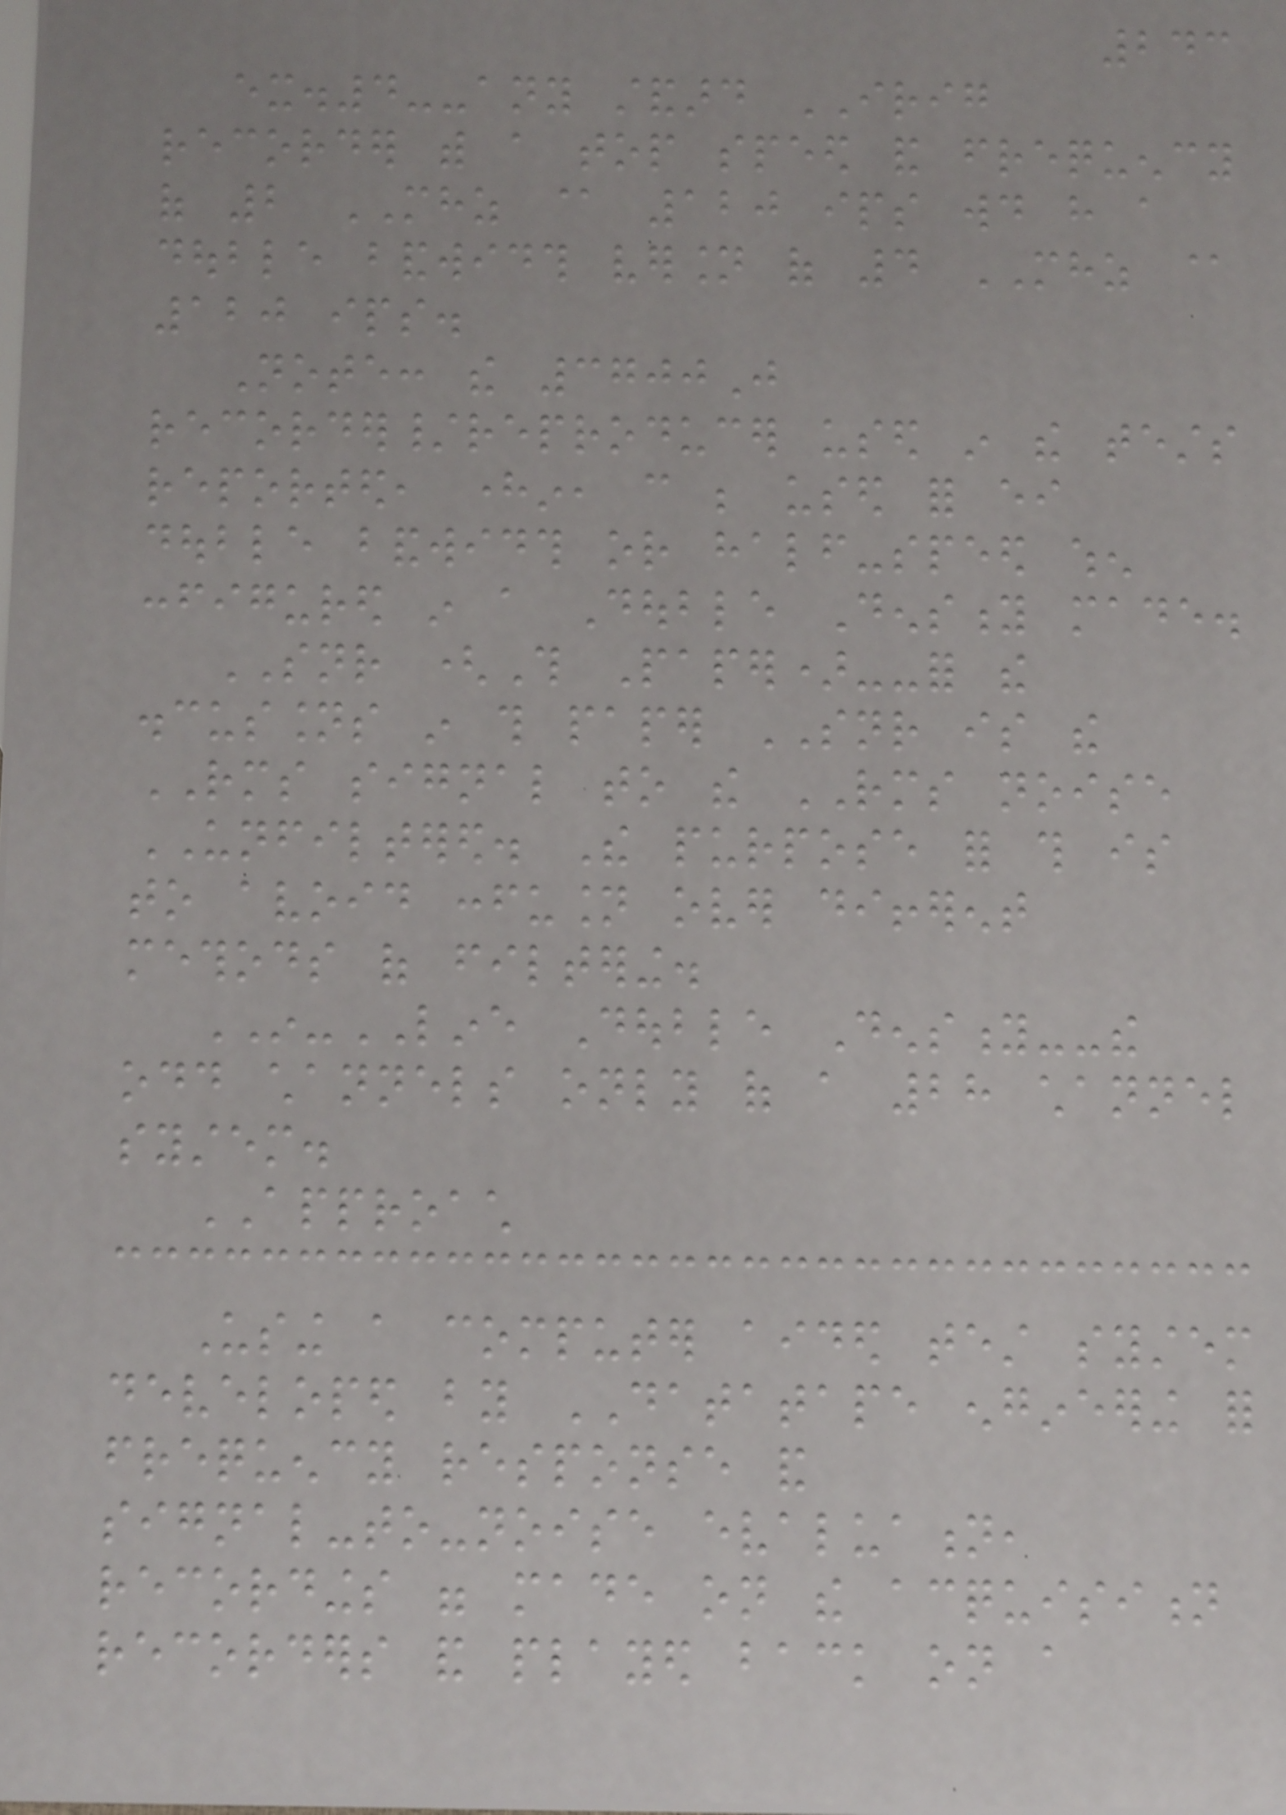243
ex.4--any standard IRIG
recorder with a top speed and frequency
of 2 MHZ @ 120 ips would have a
double bandwidth version of 4 MHZ @
120 ips.
Note: the 3700J
recorder/reproducer used in the tests
reported, herein, can be used for either
double bandwidth or half-speed when
configured in a Double Density made.
SNR (This Paper)--for the
discussions in this paper SNR is the
RMS signal to the RMS noise
UNFILTERED. The purpose for this is
to avoid confusion over different
methods of filtering.
IN-LINE Double Density--the
odd channels only of a 28 channel
system.
APPROACH
Using a computer aided test system
developed by DATATAPE engineering for
frequency response and
signal-to-noise evaluation,
recordings were made on the acquisition
recorders and played back on a
